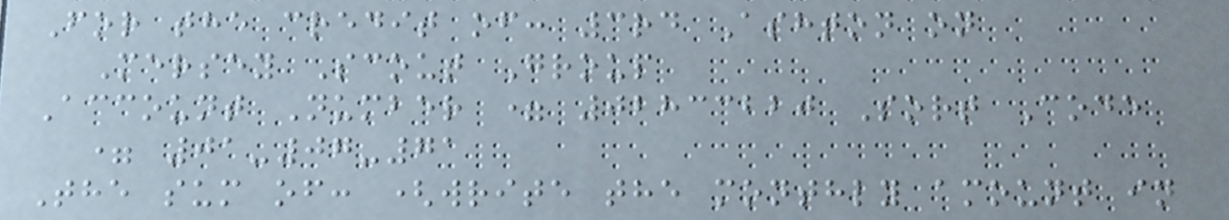For the credit of: 3rd Ashton on
Mersey Scout Group
Account Number = 02833220 Sort Code
= 01-07-71
The sum of: (write the monthly amount in
